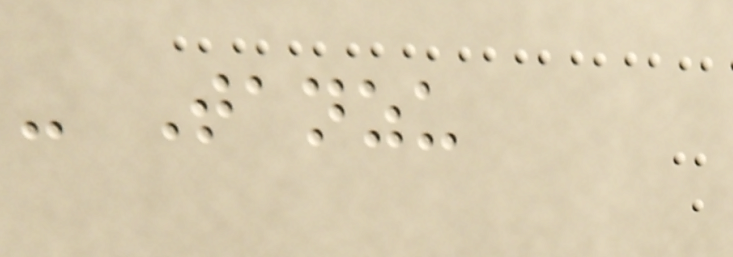- Tanzu
